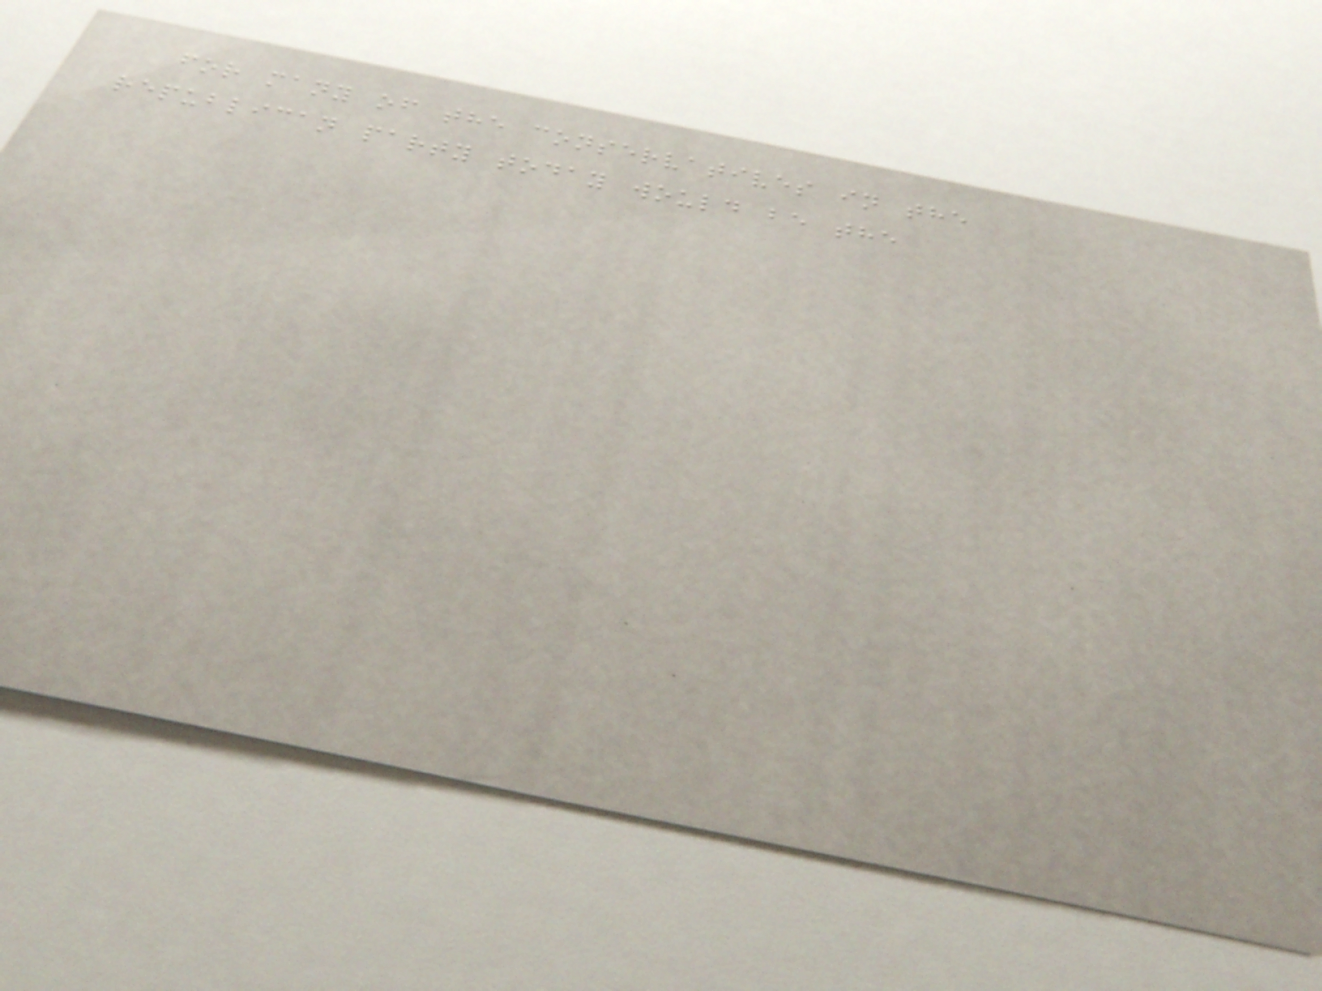for many of the conservatives in the
republican party today would be the
